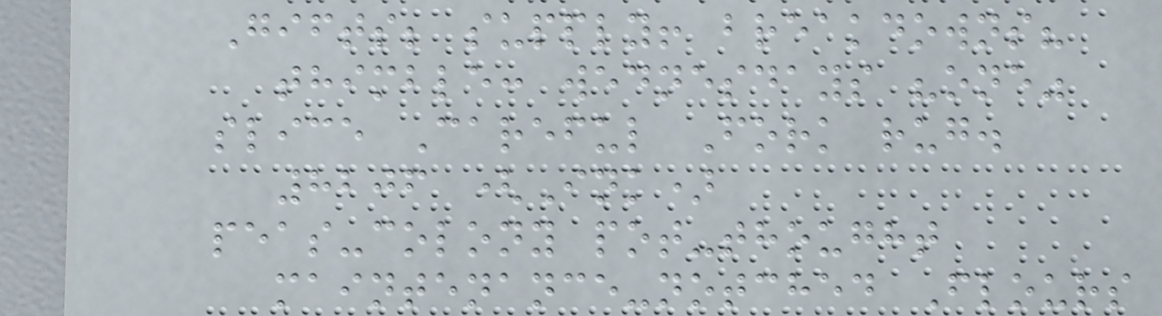Gifts; supply! breakdowns?
thimble: wednesdays "one"
slice Careful Fork rug.
8206 (Ink)
peas-colony pot-thought
maintenance-notched Flours
